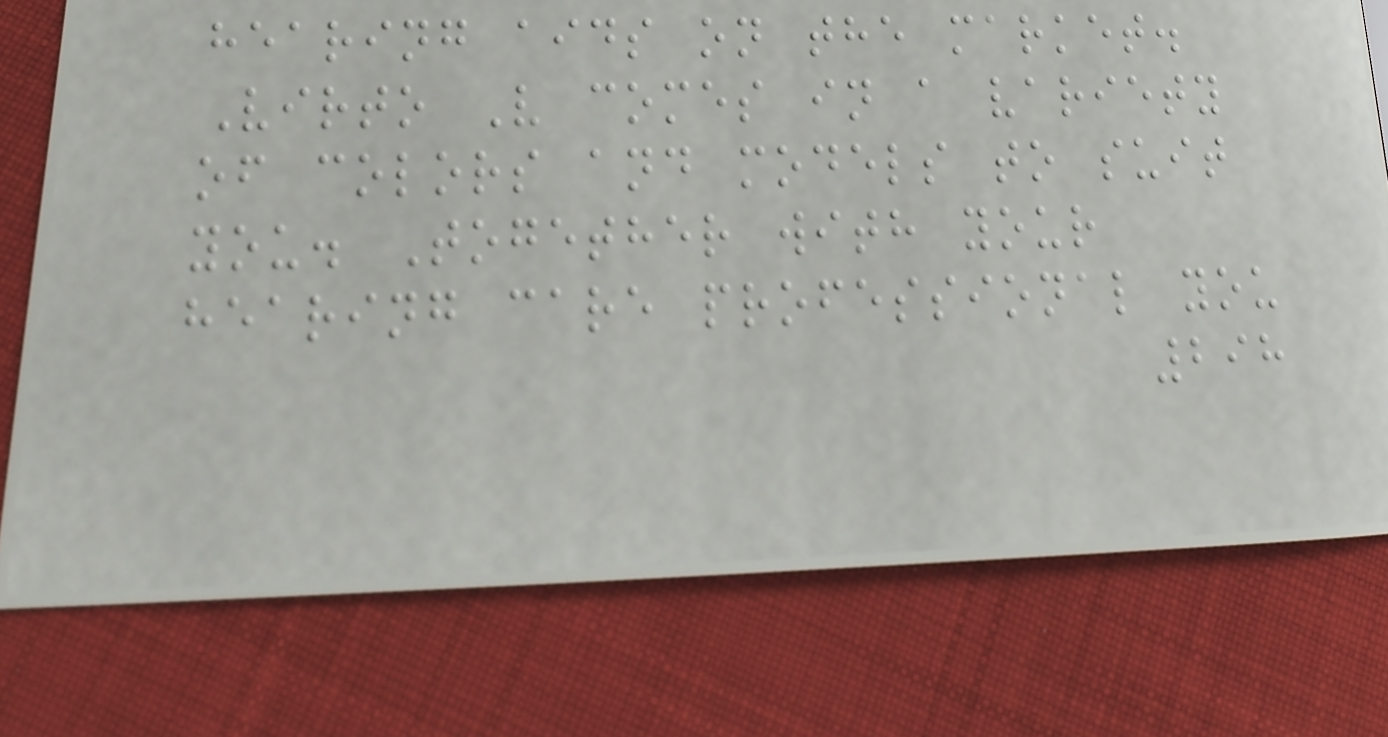hearing aids on the market.
Virto V comes in a variety
of colors and models to suit
you. Together with your
hearing care professional you
298
